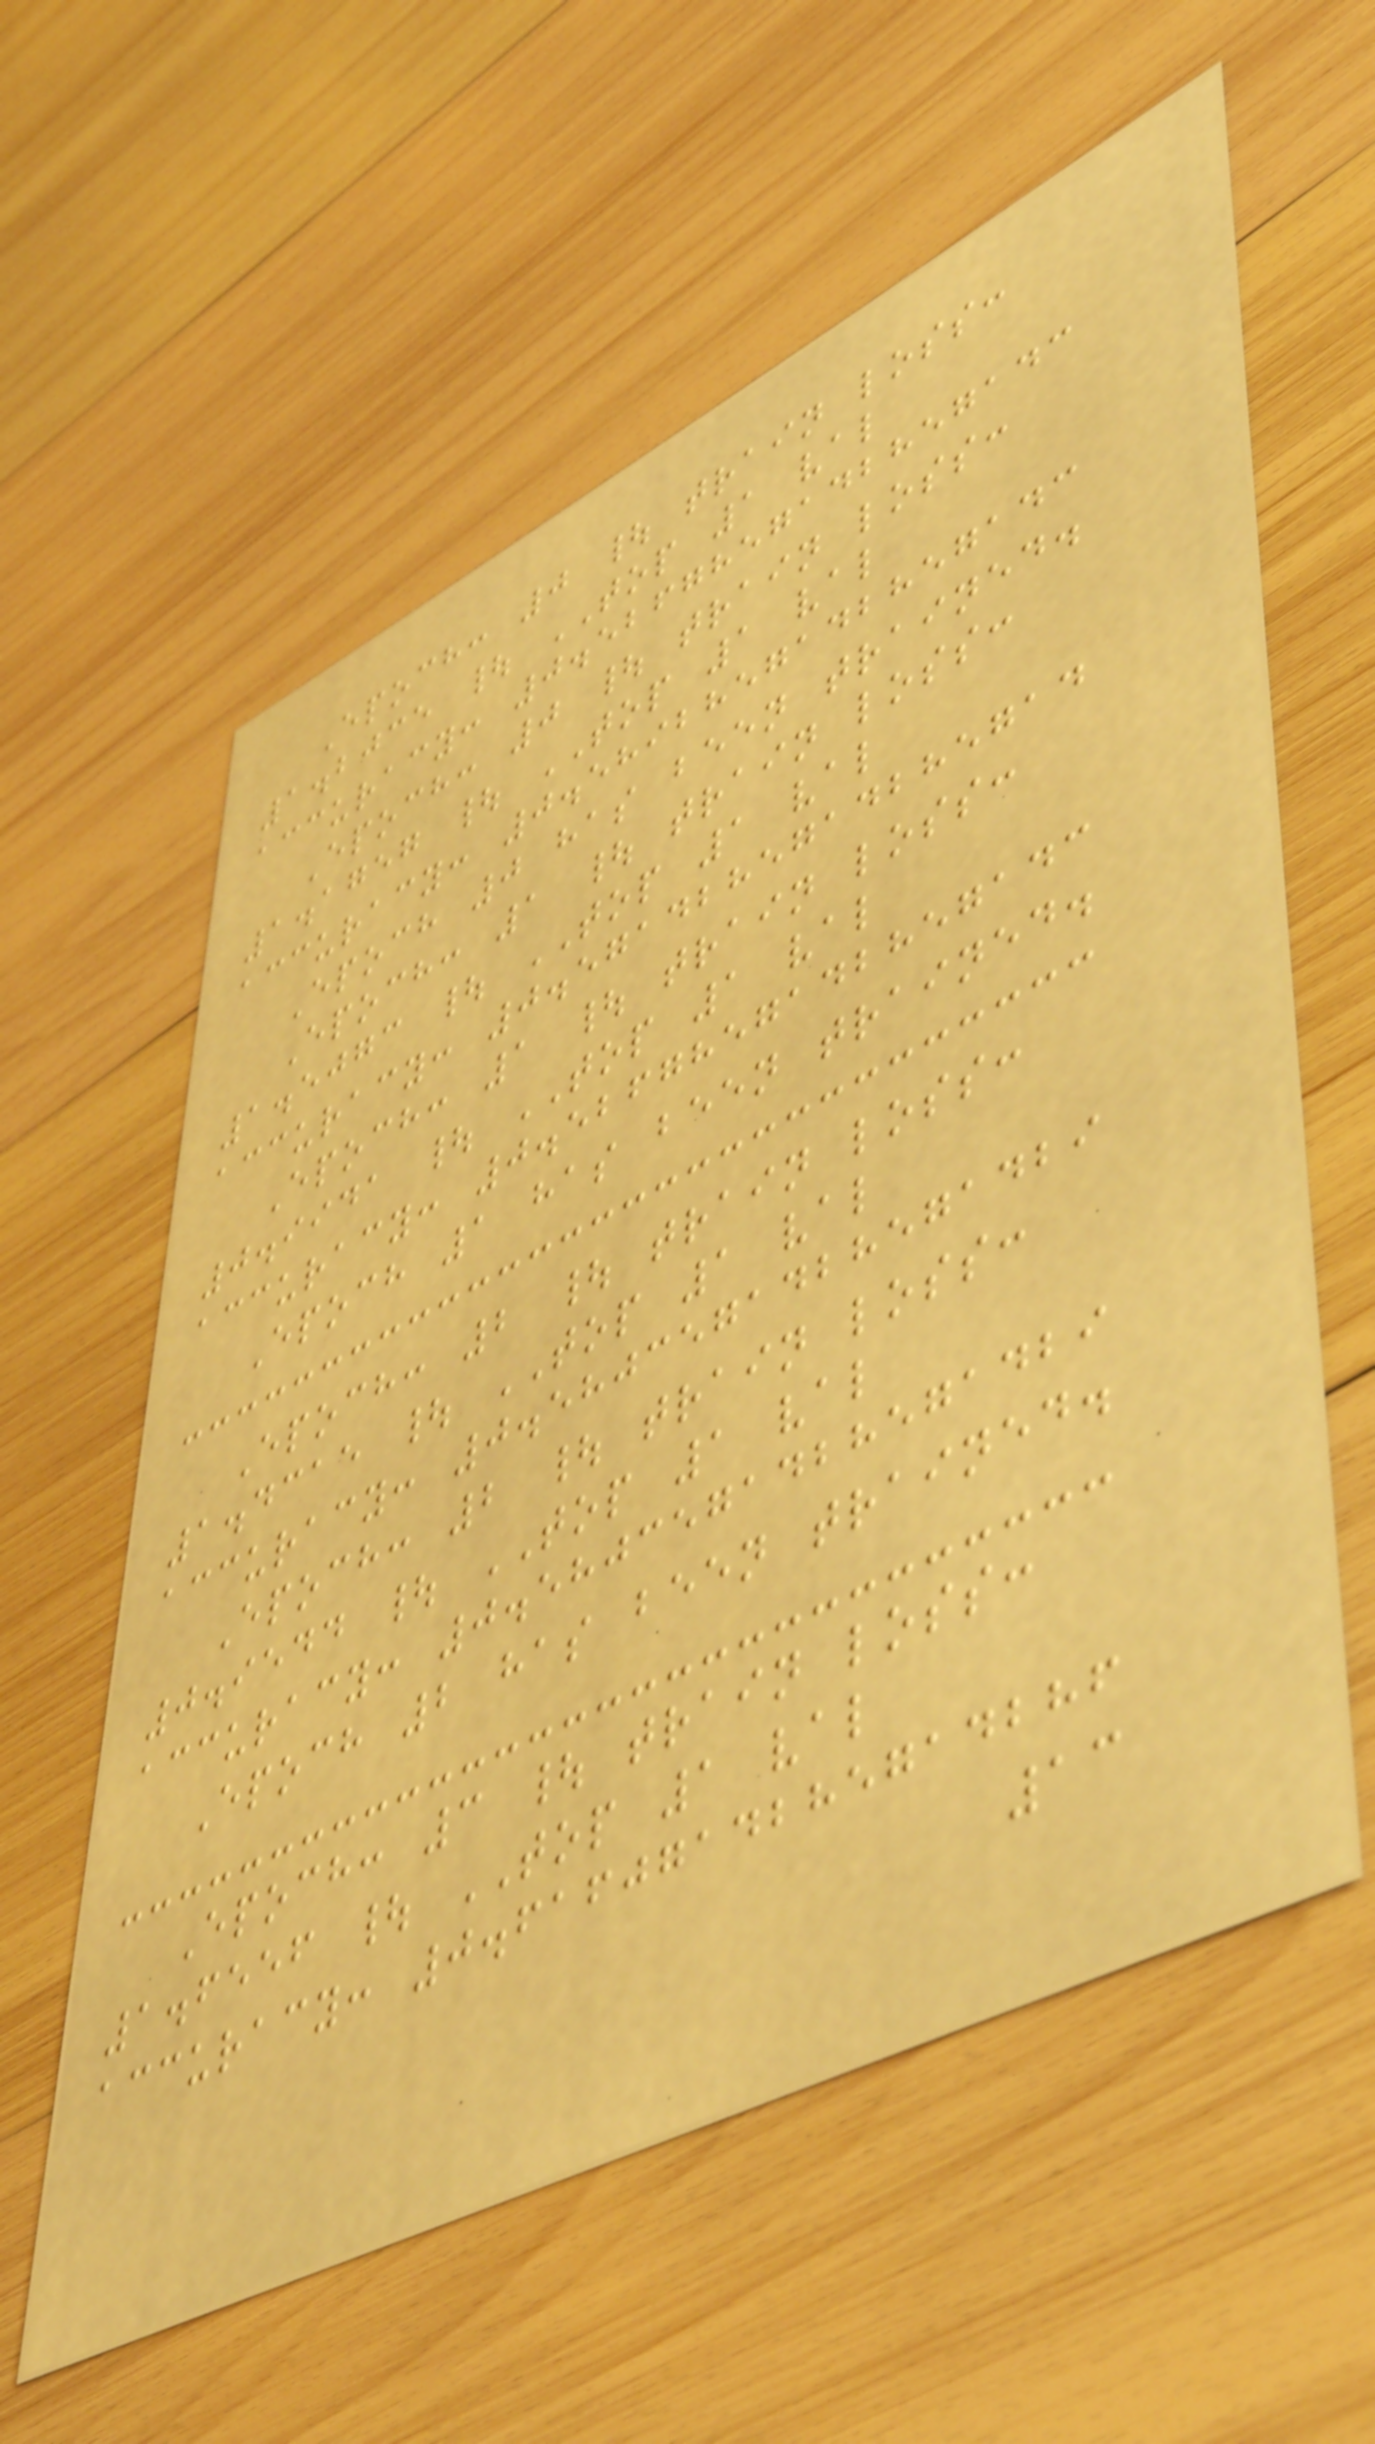Epoch: 0 | train loss:
1.2035 | TOP 1 val
accuracy: 0.5267857142857143
Epoch: 0 | train loss:
1.1757 | TOP 1 val
accuracy: 0.5892857142857143
Epoch 0 has been trained.
Epoch: 1 | train loss:
1.5073 | TOP 1 val
accuracy: 0.5714285714285714
Epoch: 1 | train loss:
0.9941 | TOP 1 val
accuracy: 0.5267857142857143
Epoch 1 has been trained.
Epoch: 2 | train loss:
1.4315 | TOP 1 val
accuracy: 0.5803571428571429
Epoch: 2 | train loss:
0.9544 | TOP 1 val
accuracy: 0.5803571428571429
Epoch 2 has been trained.
Epoch: 3 | train loss:
1.6556 | TOP 1 val
accuracy: 0.6160714285714286
13
